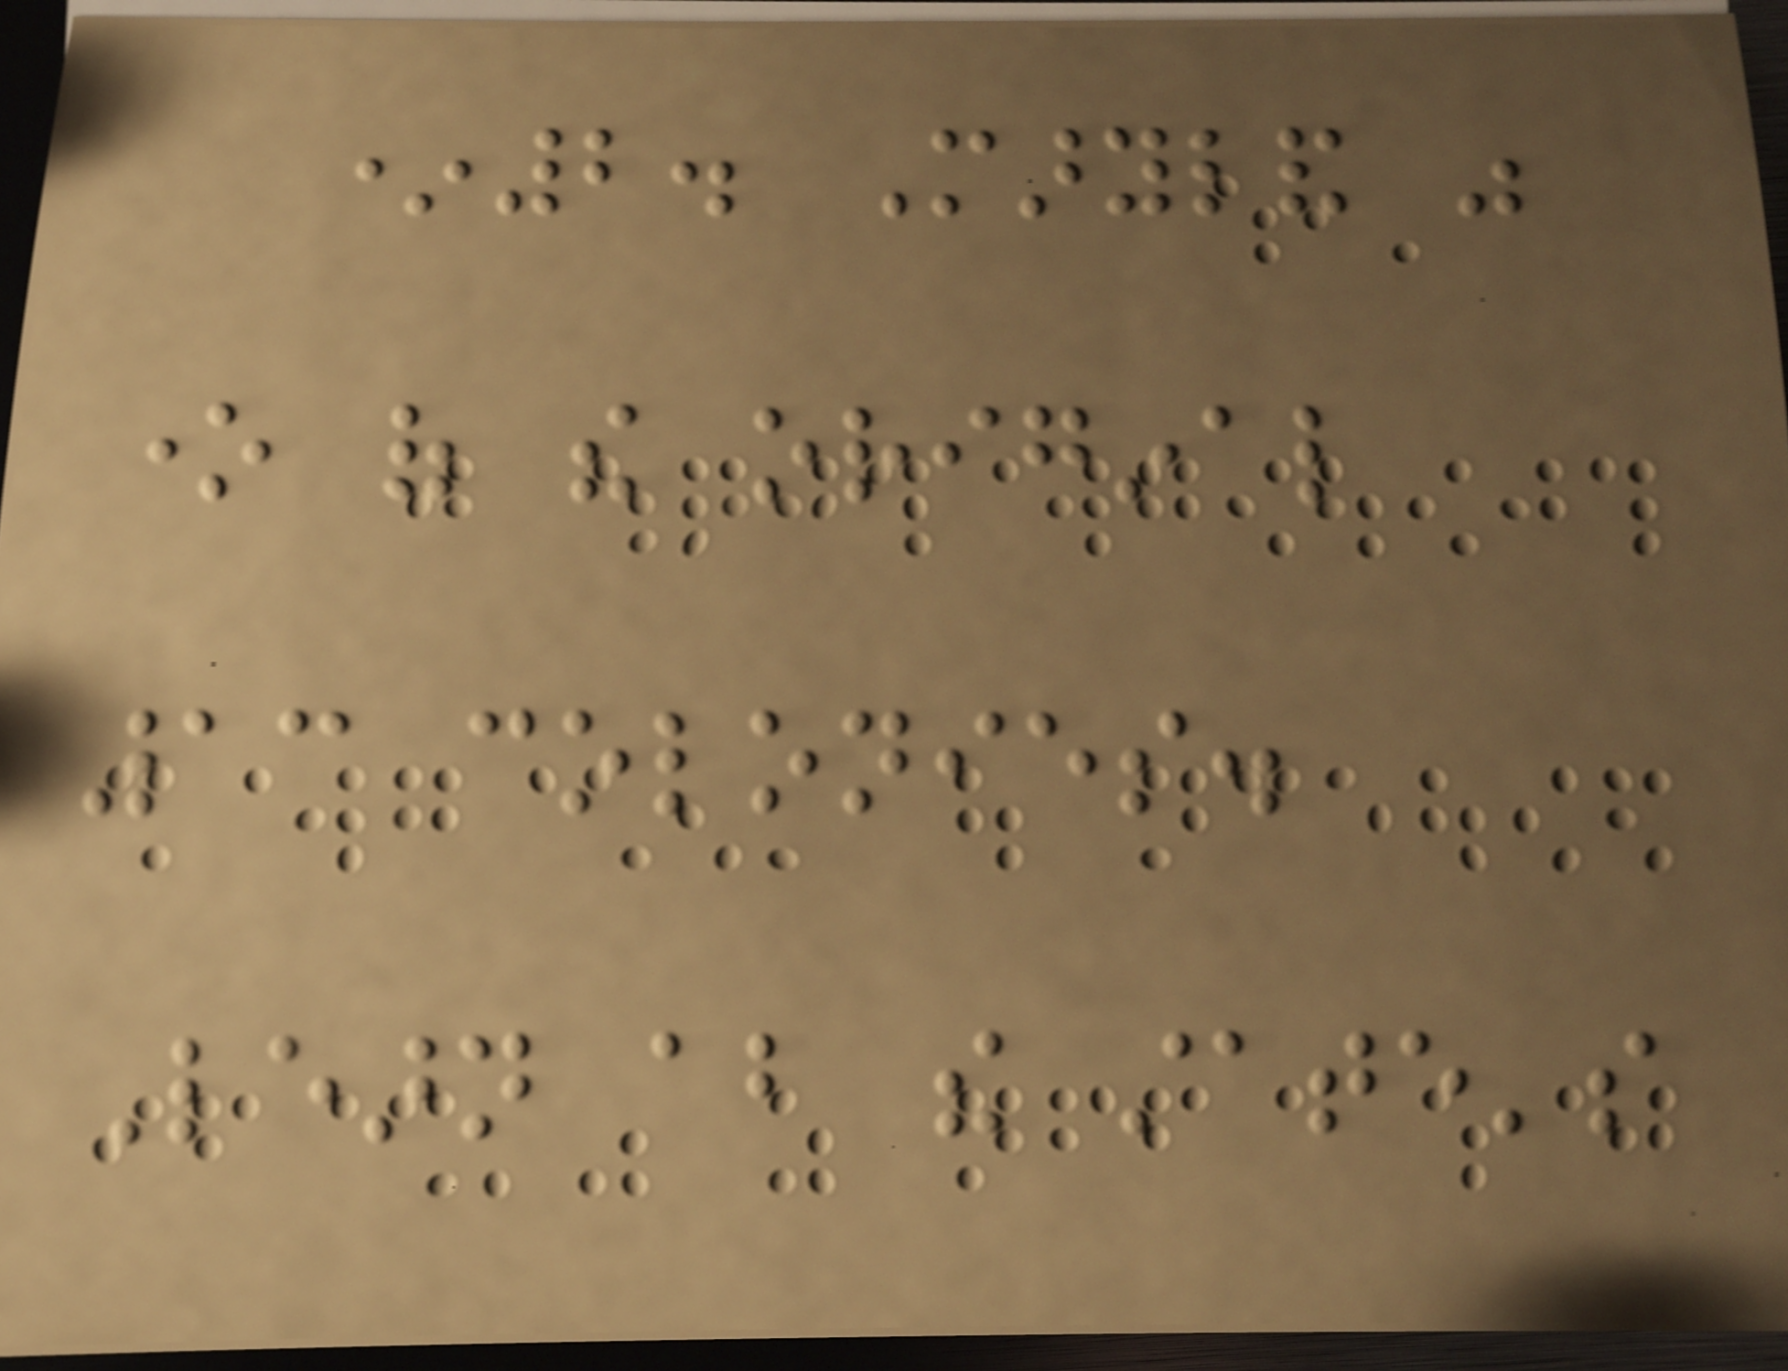*2. Maryland was
one of the original
13 colonies.
Learn about the state's
